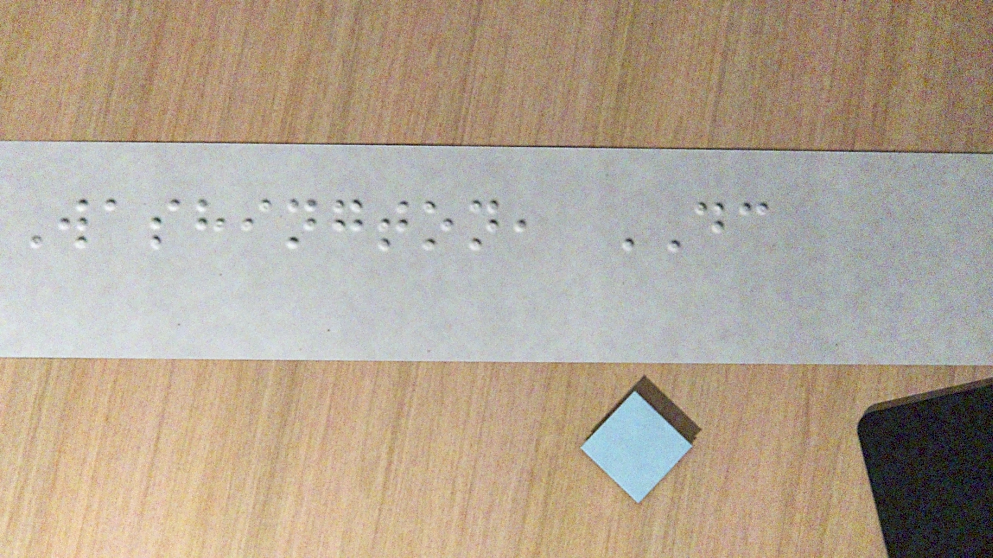Washington, DC
